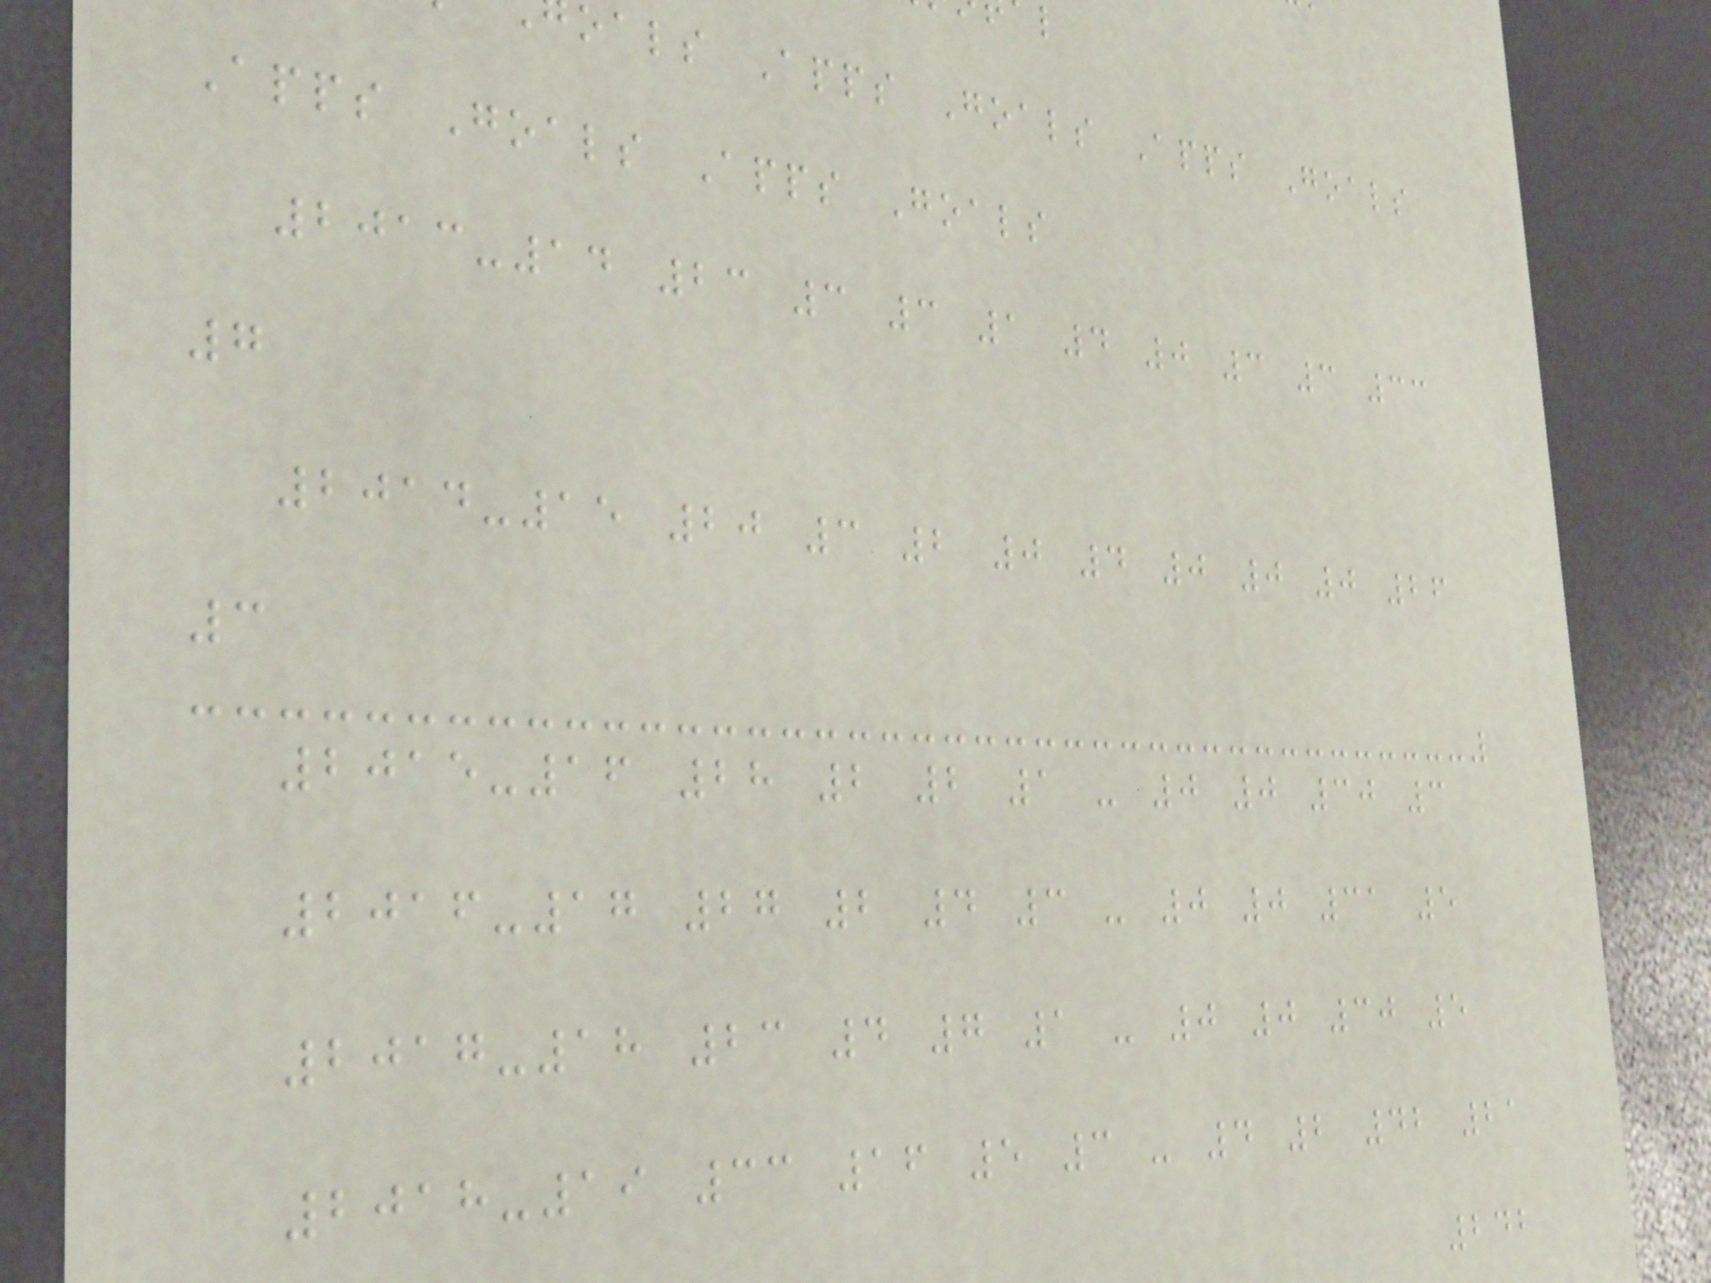oals Apps Goals Apps Goals
Apps Goals Apps Goals
2013-14 23 3 3 1 4 0 3 3 33
7
2014-15 20 3 2 0 4 0 0 0 26
3
2015-16 28 2 2 1 - 0 0 30 3
2016-17 27 2 4 3 - 0 0 31 5
2017-18 23 4 7 1 - 0 0 30 5
2018-19 33 16 5 3 - 4 2 42 21
242
